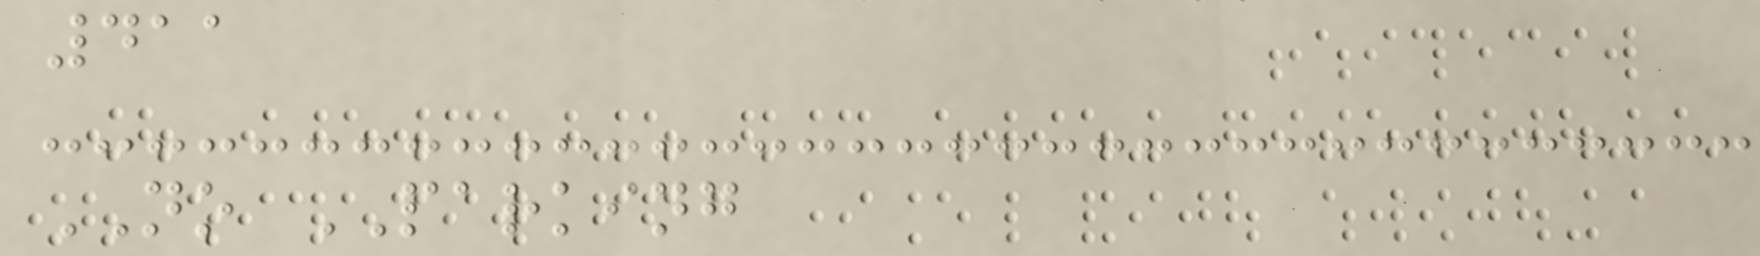411
NO PARKING
